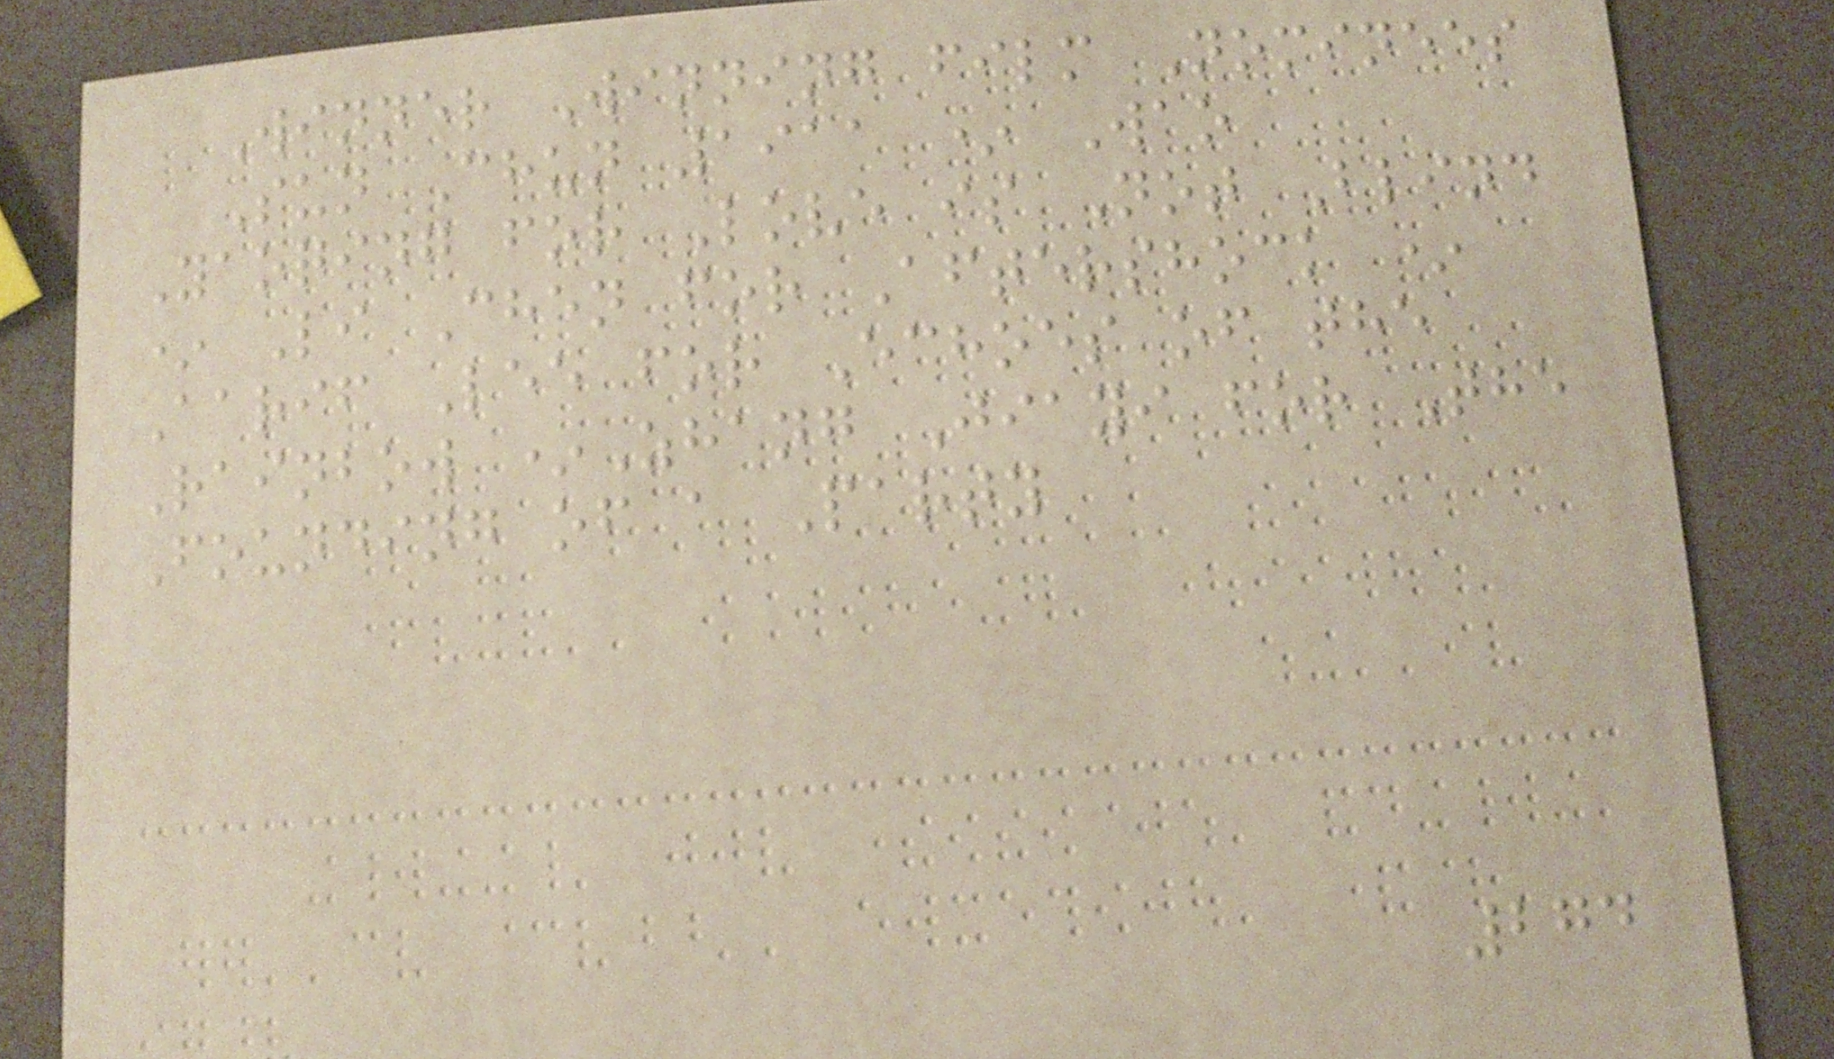Winner Winning film Nominees
Sun Chun 1911 * Wao
Yaoqing for Love is Not Blind
* Li Chen for Aftershock *
Aarif Lee for Echoes of the
Rainbow *Zhang Jiayi for The
Founding of a Party
274
